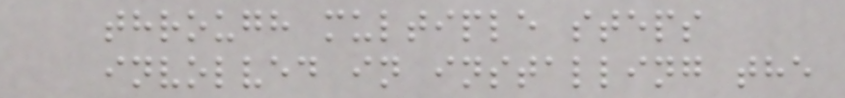through multiple steps
involved in installing the
